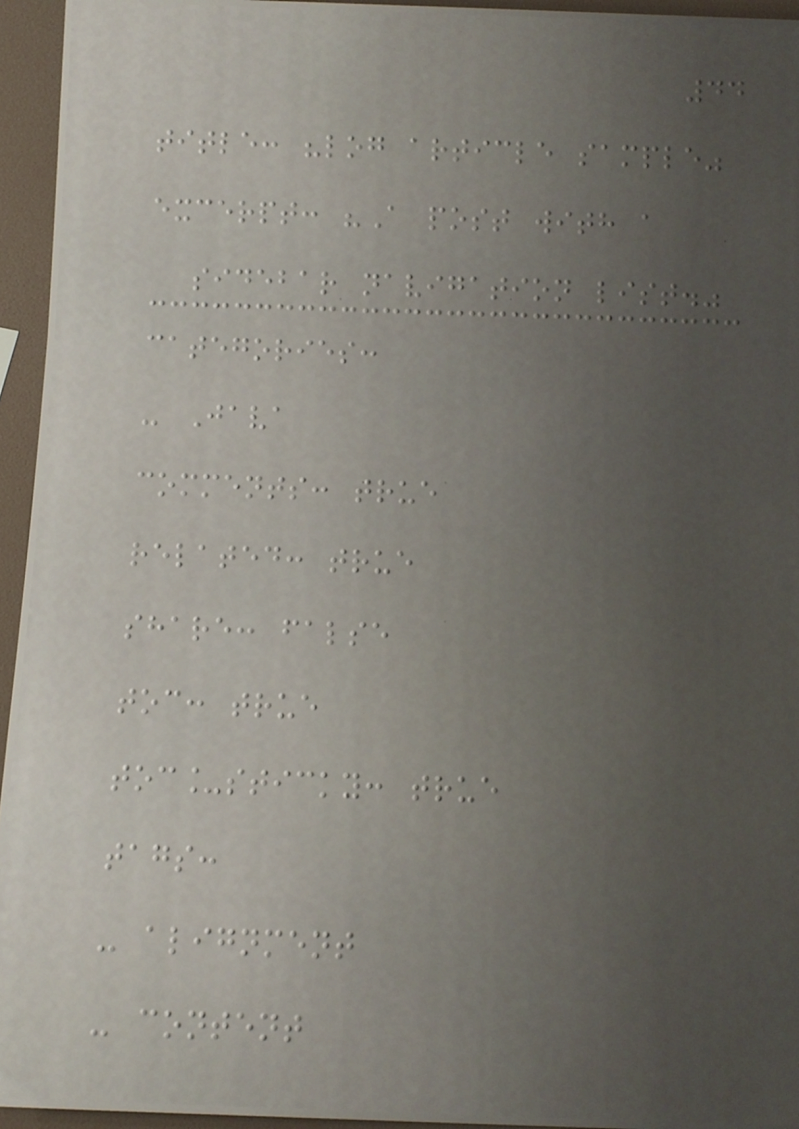44
title: "log article sample"
excerpt: "A post with a
sidebar navigation list."
categories:
- Java
comments: true
related: true
share: false
toc: true
toc_sticky: true
tags:
- alignment
- content
